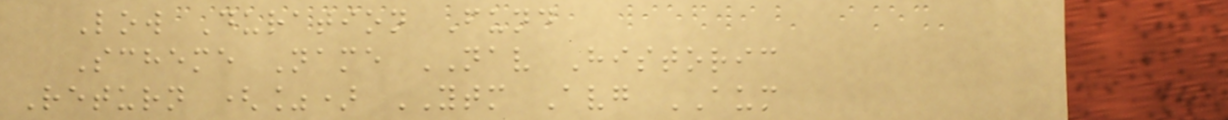Low Duration Fund
Scheme Name NAV Historic
Return (%) YTM Avg AUM
